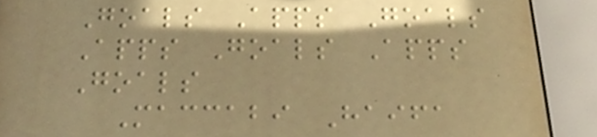Goals Apps Goals
Apps Goals Apps
Goals
Maccabi Haifa
